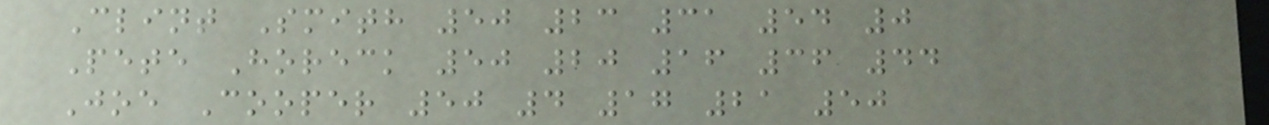Clint Smith 50 23 31 54 0
Pete Horeck 50 20 16 36 44
Joe Cooper 50 4 17 21 50
